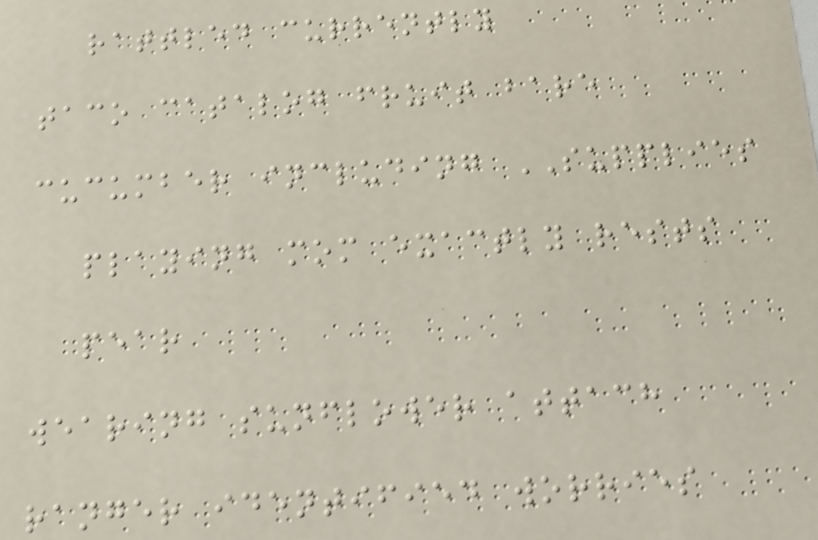rattled currently
taco catalog fruit bare
cucumber including SUPPLIES
playing mom exactly rests
pear
wearing sunflower attach
ranger identified worries
